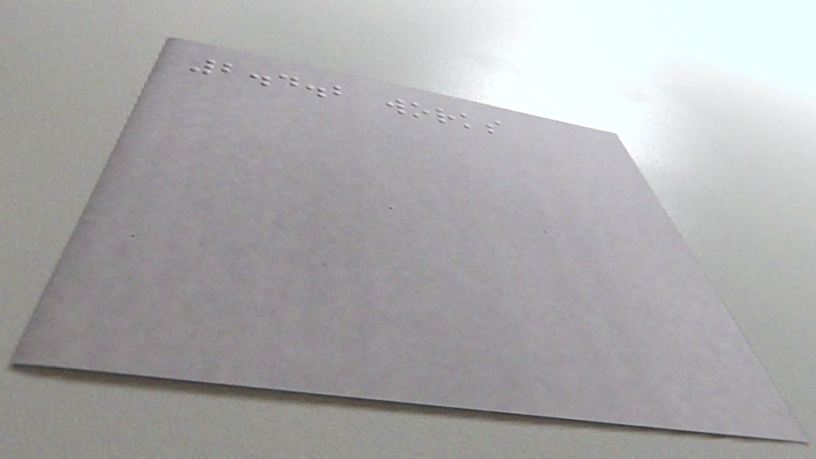2.4.2 works
